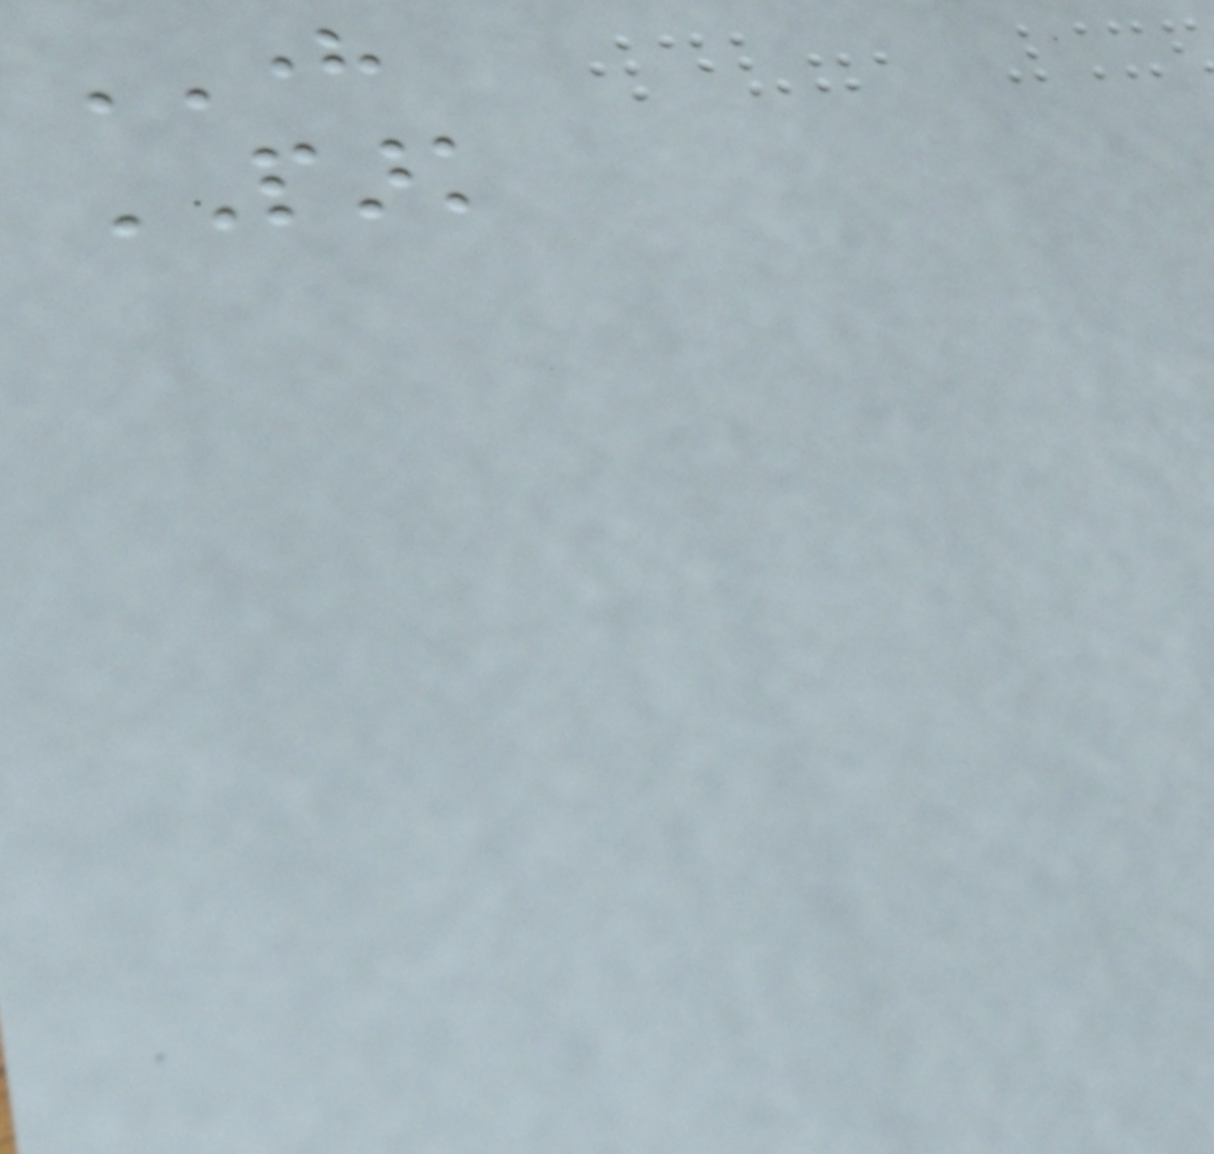HERE
PARK
